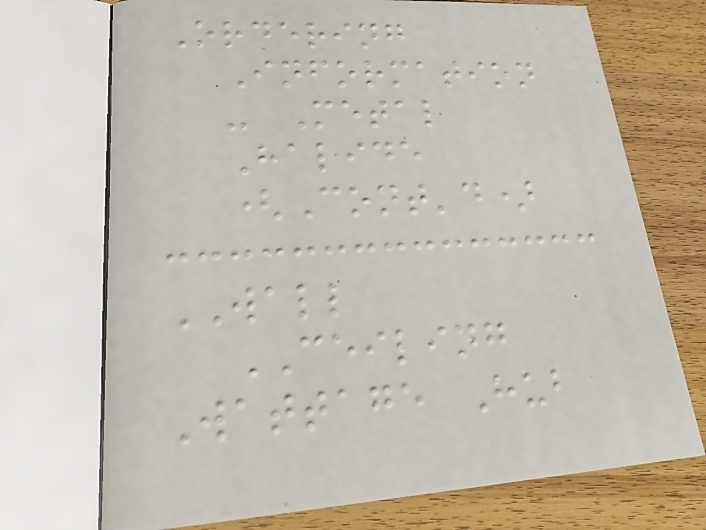Ordering
Information
- Metal
Halide
(Cont'd)
WALL
CEILING
Wattage Hub
